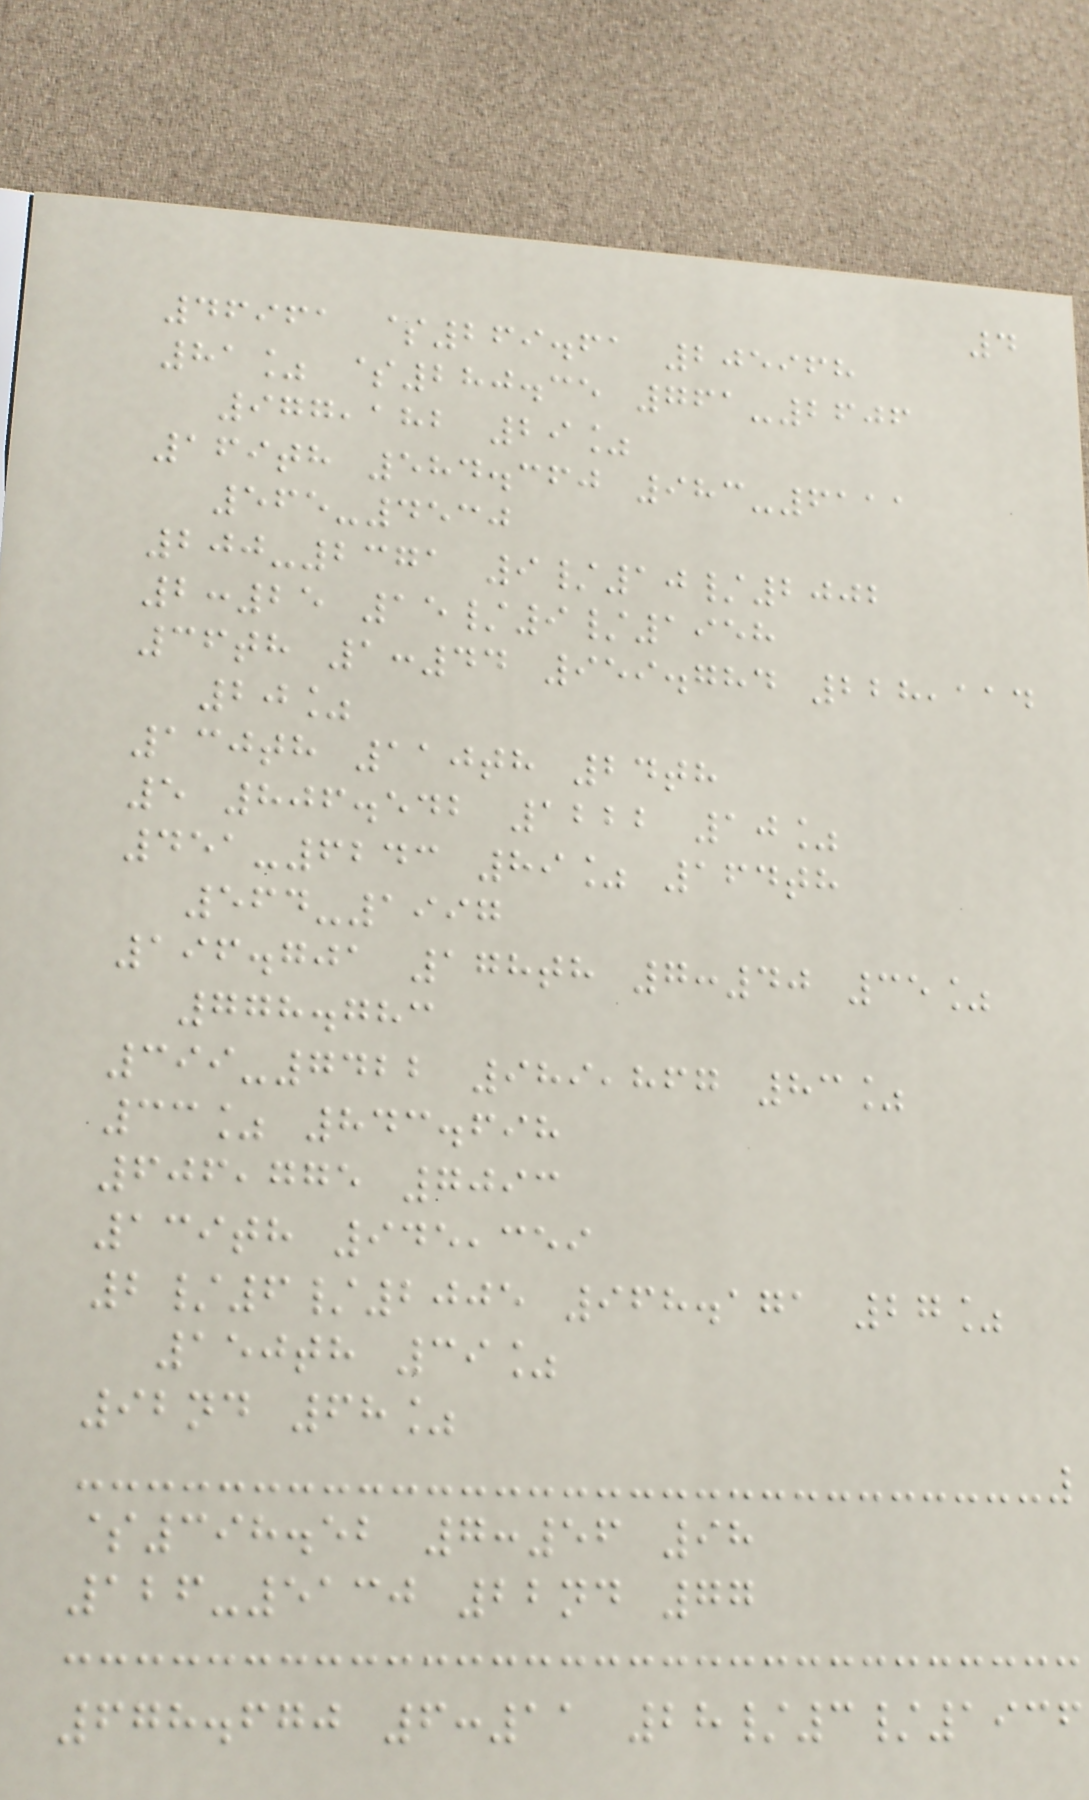4
46961 $269.61 205968
81% $280.35 761-2606
977,182 29%
169th 584.360 983-6111
565-4530
200-2371 9/10/2002
2:25 15/9/1958
36th 1:44 959.784 228,114
20%
130th 110th 24th
5 806.542 1222 10%
451-6243 89% 164th
564-1997
196.701 178th 7:40 35%
778.783
399-7422 989,867 83%
33% 843.698
606,775 7093
139th 945,359
2/6/2005 968.171 27%
150th 39%
92nd 68%
$398.52 7:56 98
126-5130 22nd 77
678.670 6:11 28/3/1936
